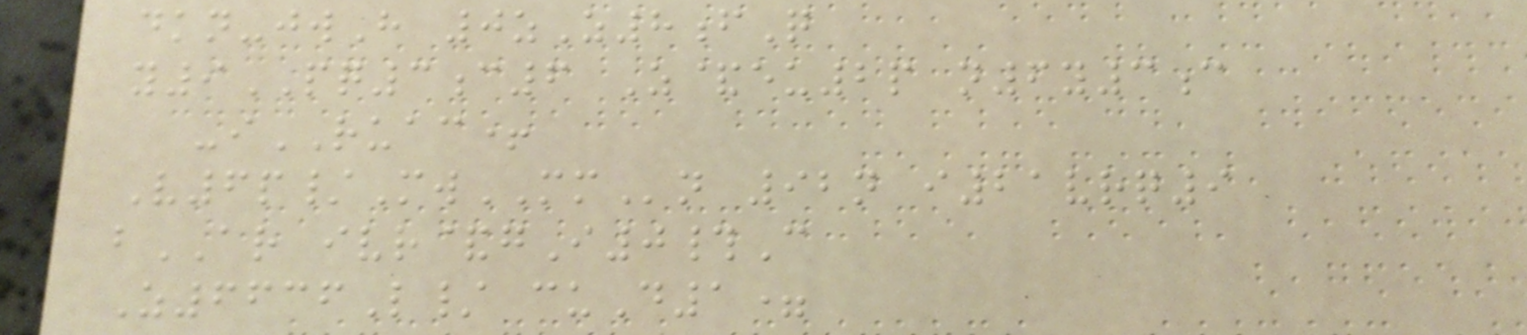dkn-jwH 0zZ8fQ
y9PQ3c6 Z&eu2p n6y3c
-iRUAC+
V6p/MwMMn 92n i21vrq9
bAR ivr&gI0#C
Z6636L/ cuD1=
